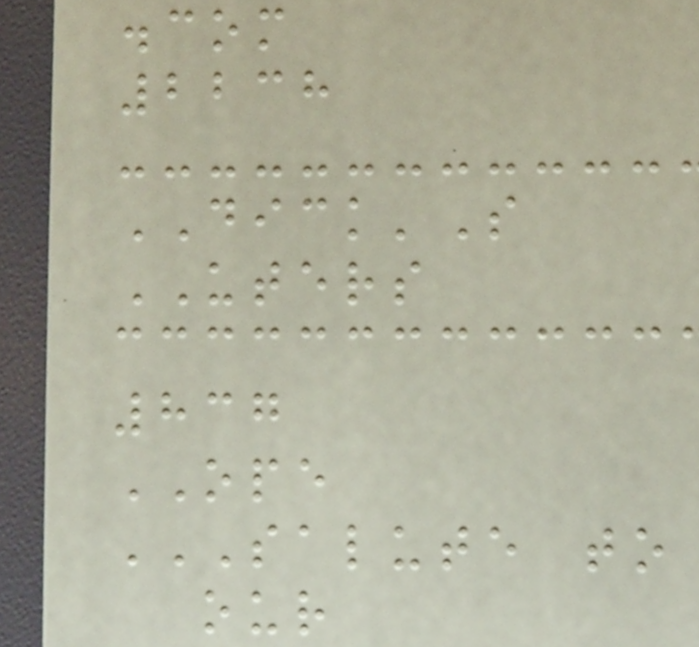.com
2238
DICK'S
UTERS
837
OPE
SALUTE TO
OUR
